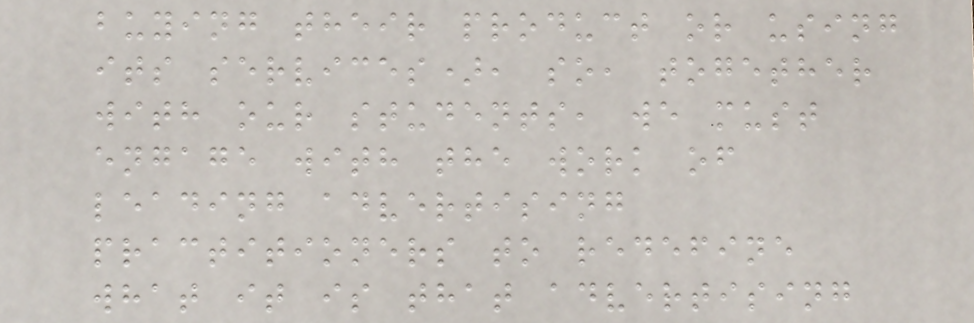buying their product or using
its services), so, together
with our students, we must
engage with the work of
leading advertising
practitioners to redefine
what it is that advertising
